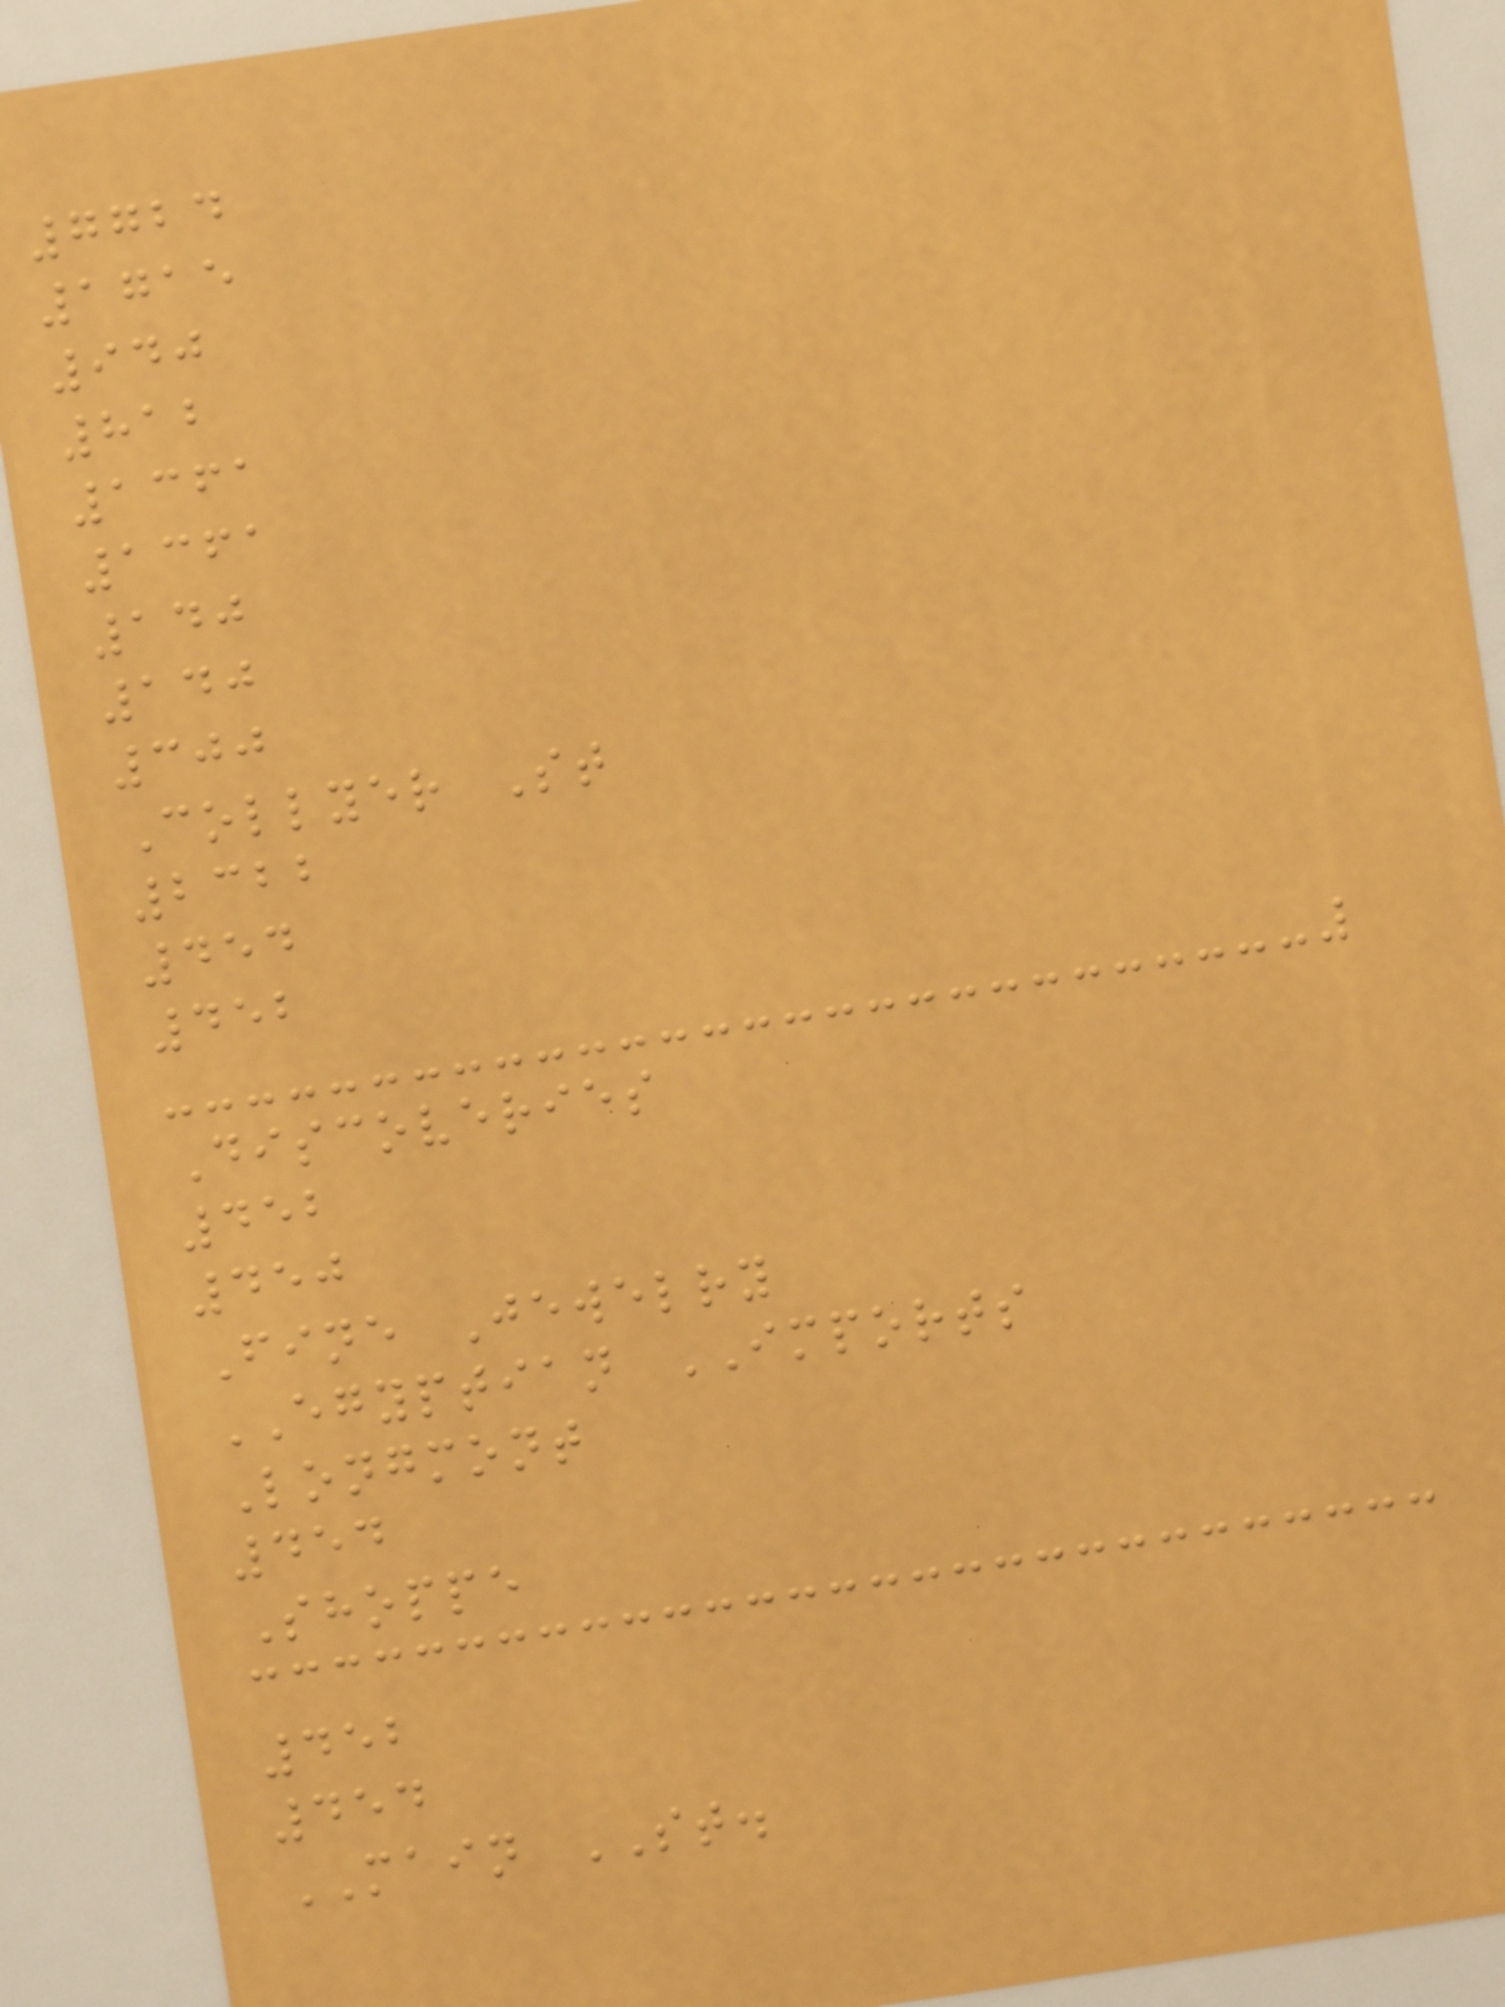7724
1715
940
812
1361
1361
140
140
300
Collyer St
2322
454
452
Discoveries
452
450
Fine Jewelry
EGYPTIAN IMPORTS
Longmont
454
Shoppe
452
454
MAIN ST.
